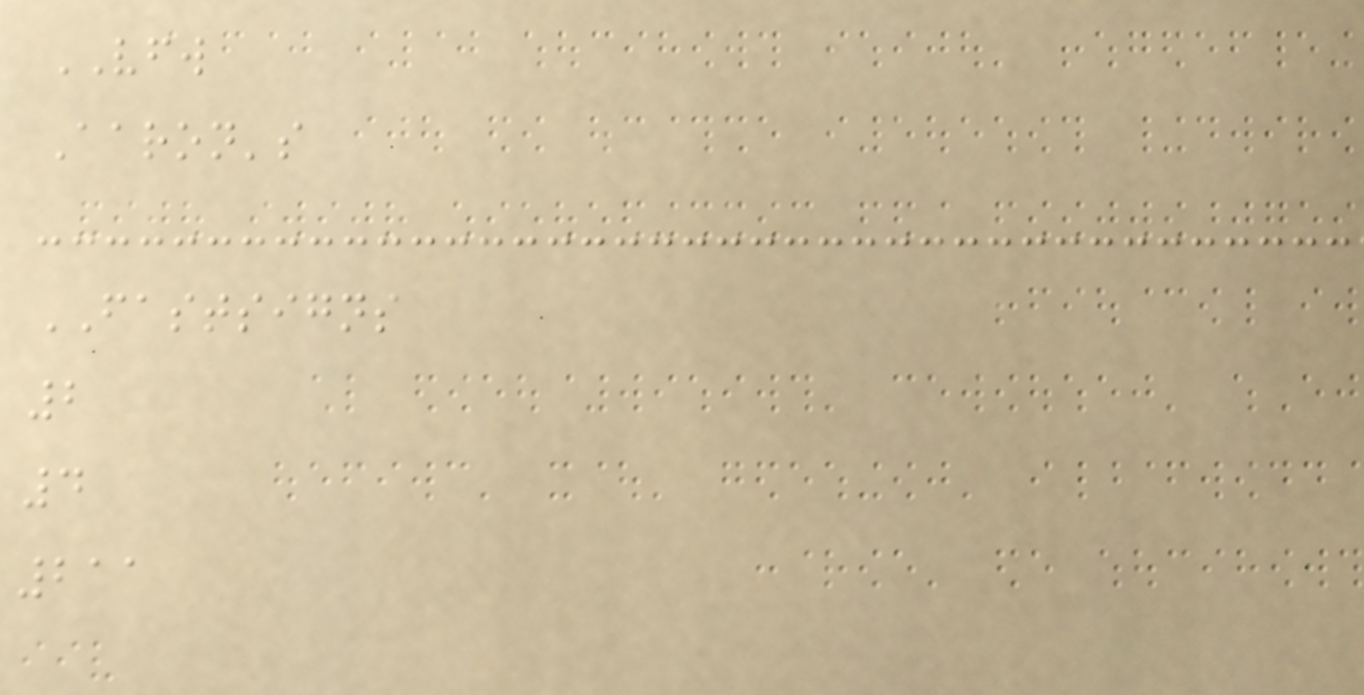VFW
Aaron's
FASTSIGNS
2
4
211
